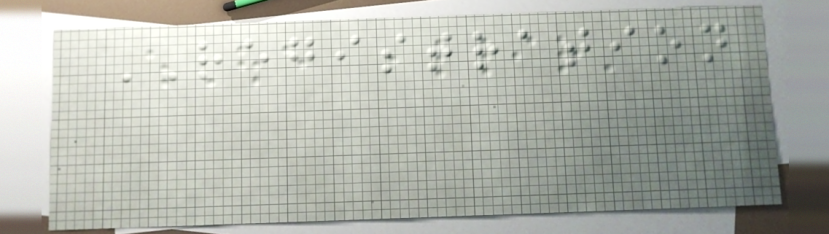REGISTRATION
